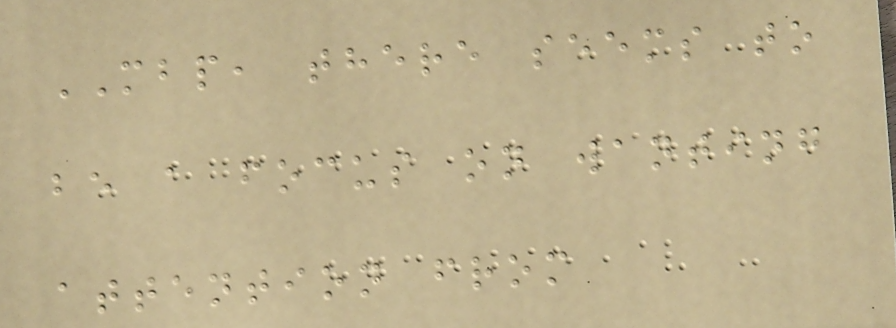MBP, there seems to
be a focus on wanting
attention from
